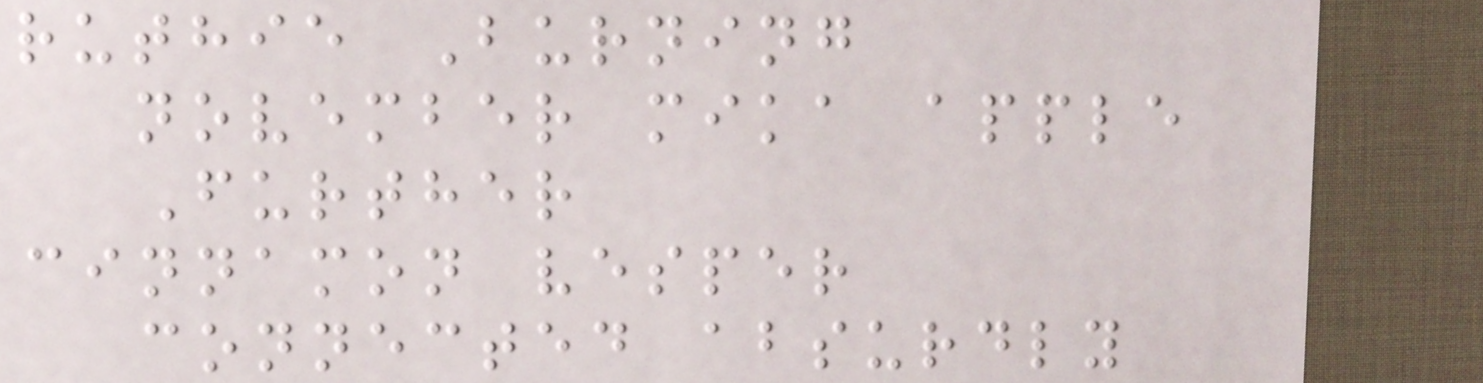ruthie Burning
november mika apple
Further
cinnamon vesper
connected absurdly
